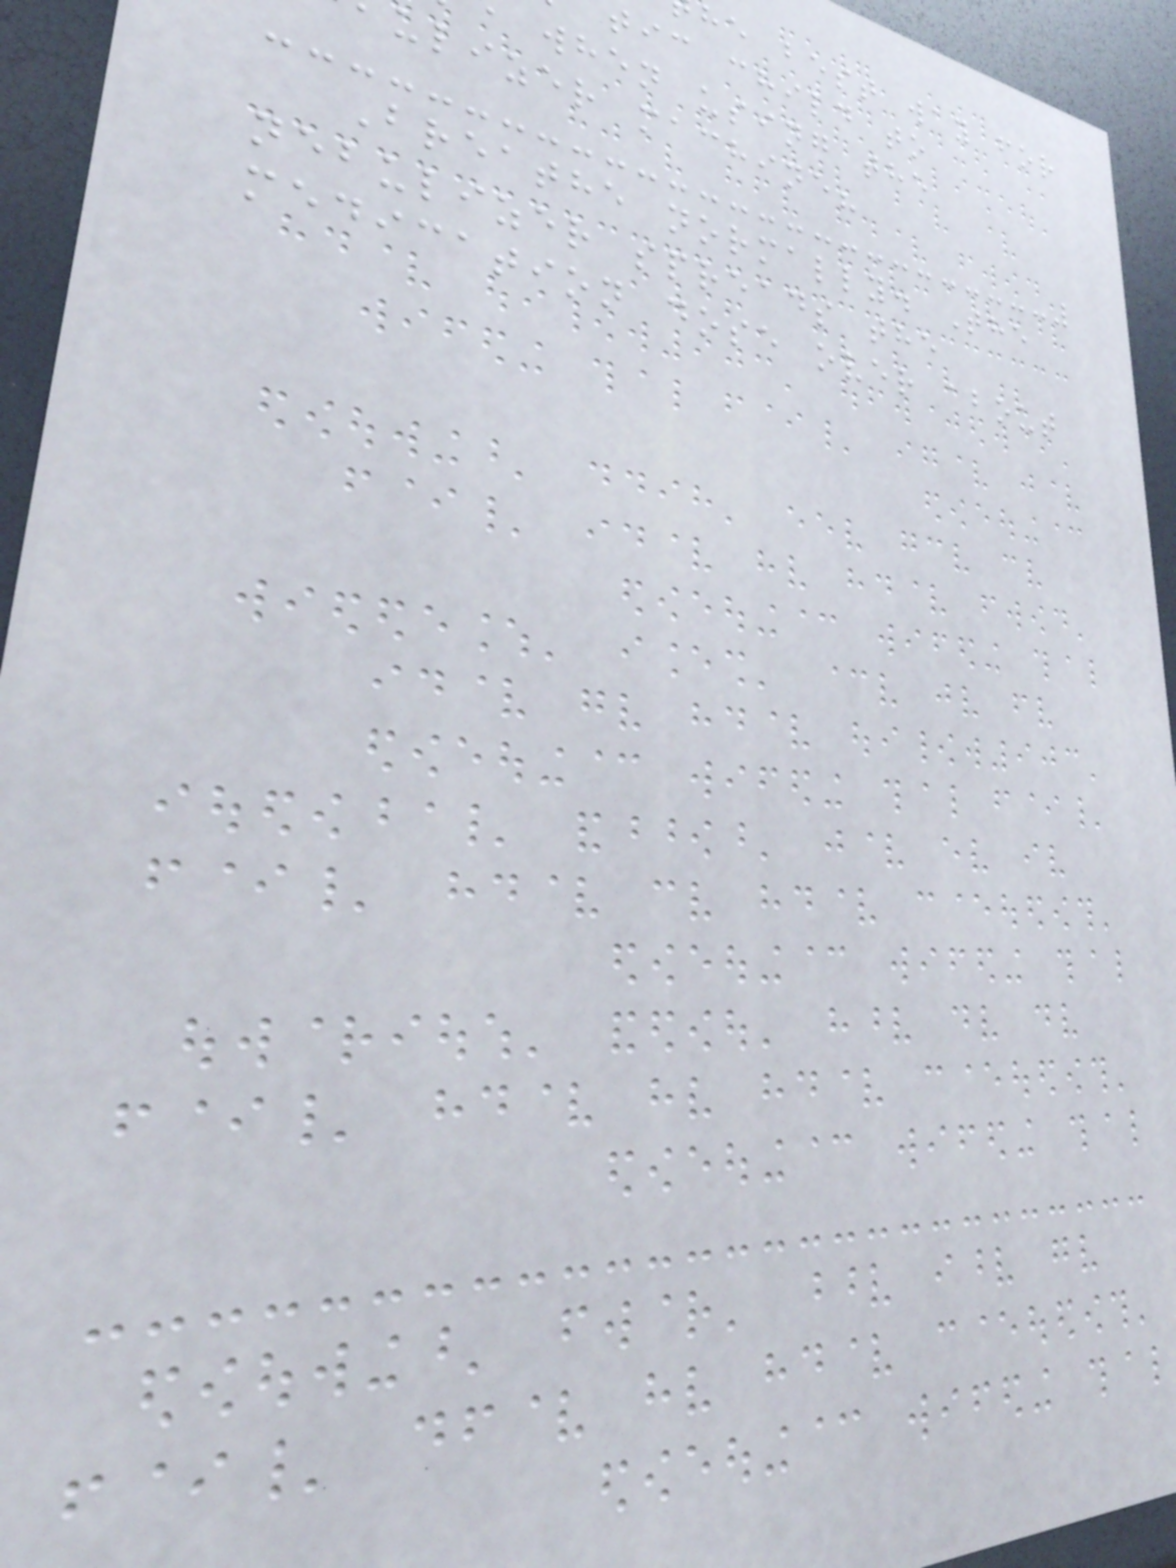he best way for
tic child to
when using the
ulizer machine?
Breathe normally. The
nebulizer spreads the
medication dose over about
